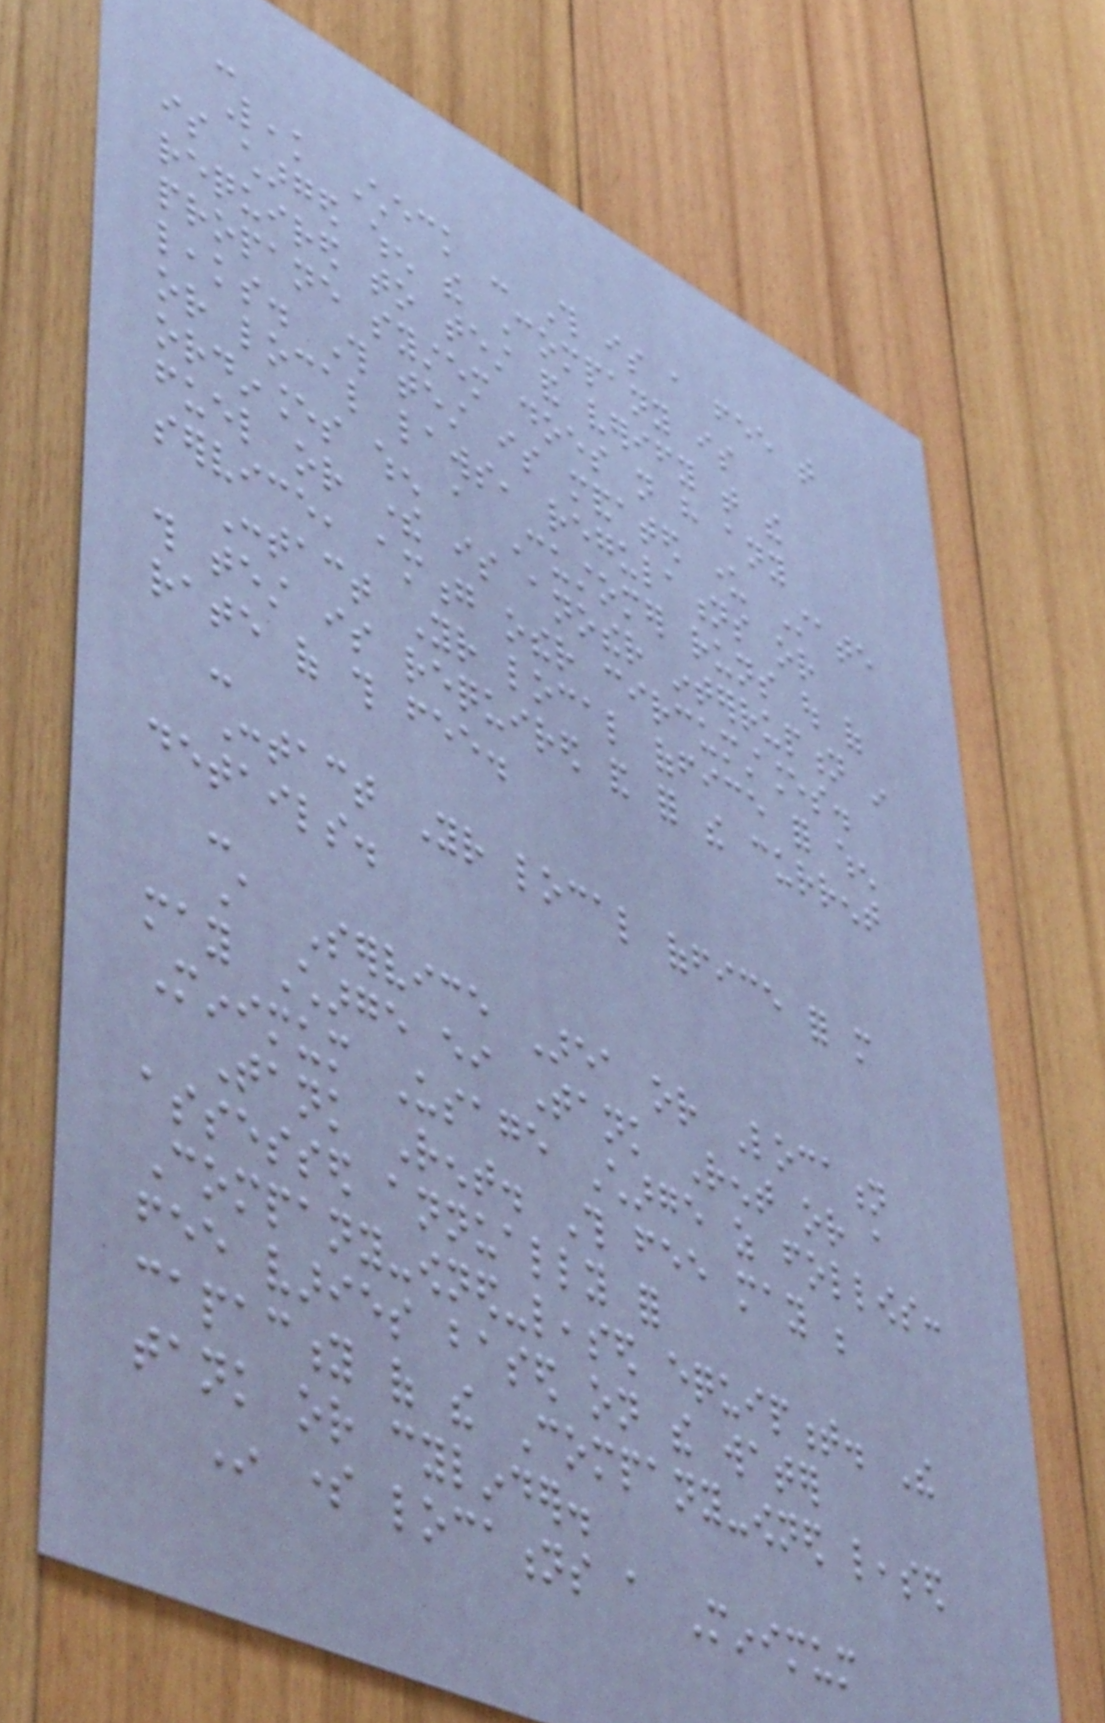-
Leak Check - This is a fee that
is charged when the Company is
required to test and verify that the
propane system does not have any
leaks. This test is mandated under State
or local laws, regulations or
ordinances when a Customer runs out of
fuel or there is another interruption in
service, among other circumstances.
Contact Your local office for when
this test is required and for the current
rate of this fee.
-
Contact Your local office for more
details.
-
A Service Area or Location
may Charge either Tank Rent or a
Minimum Usage Charge as follows:
Tank Rent. This fee may be
assessed annually for
Company-owned-leased equipment. The
fee varies based on the water
capacity of the Company-owned leased
tank or cylinder.
In some locations a Minimum
